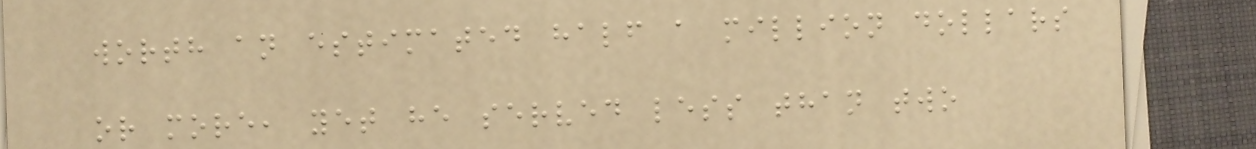worth an estimated half a million dollars
or more, yet he served less than two
